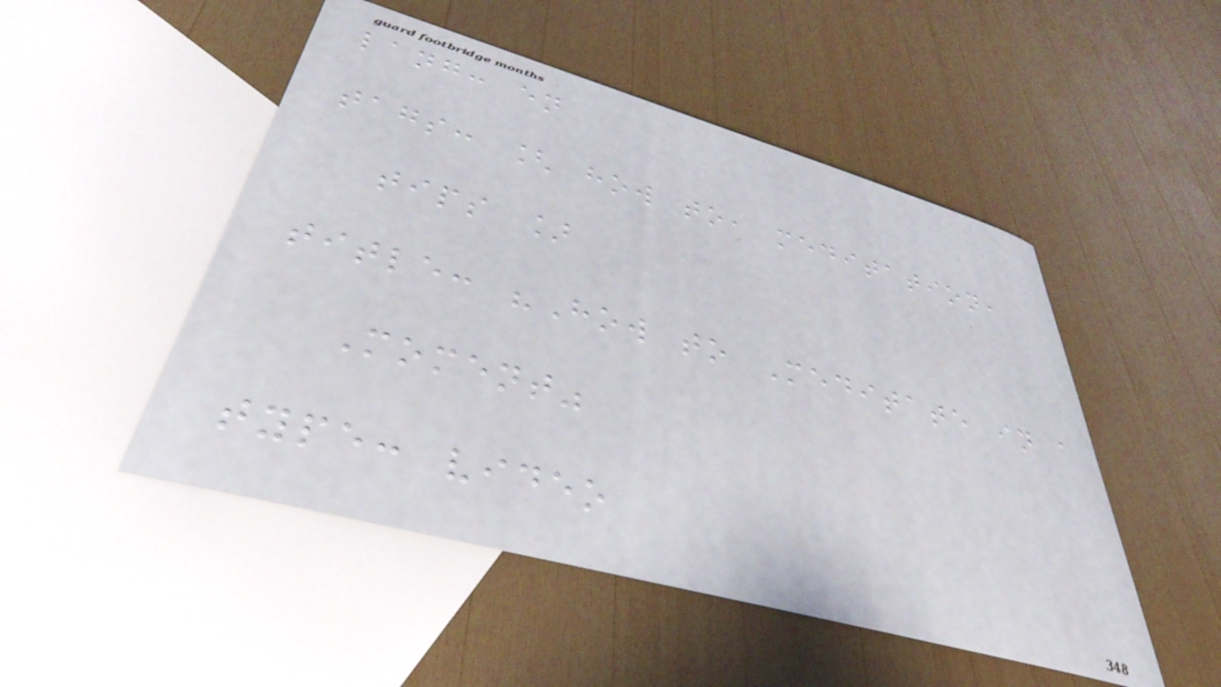lang: en
tags: [ how to, meditation,
tips ]
title: "How to Meditate in a
Moment"
type: video
